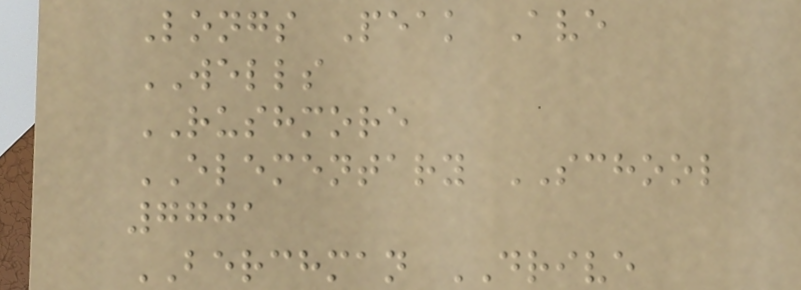Longs Peak Ave
WELLS
RUSHMORE
ELEMENTARY SCHOOL
7701
BERCHMAN DRIVE
